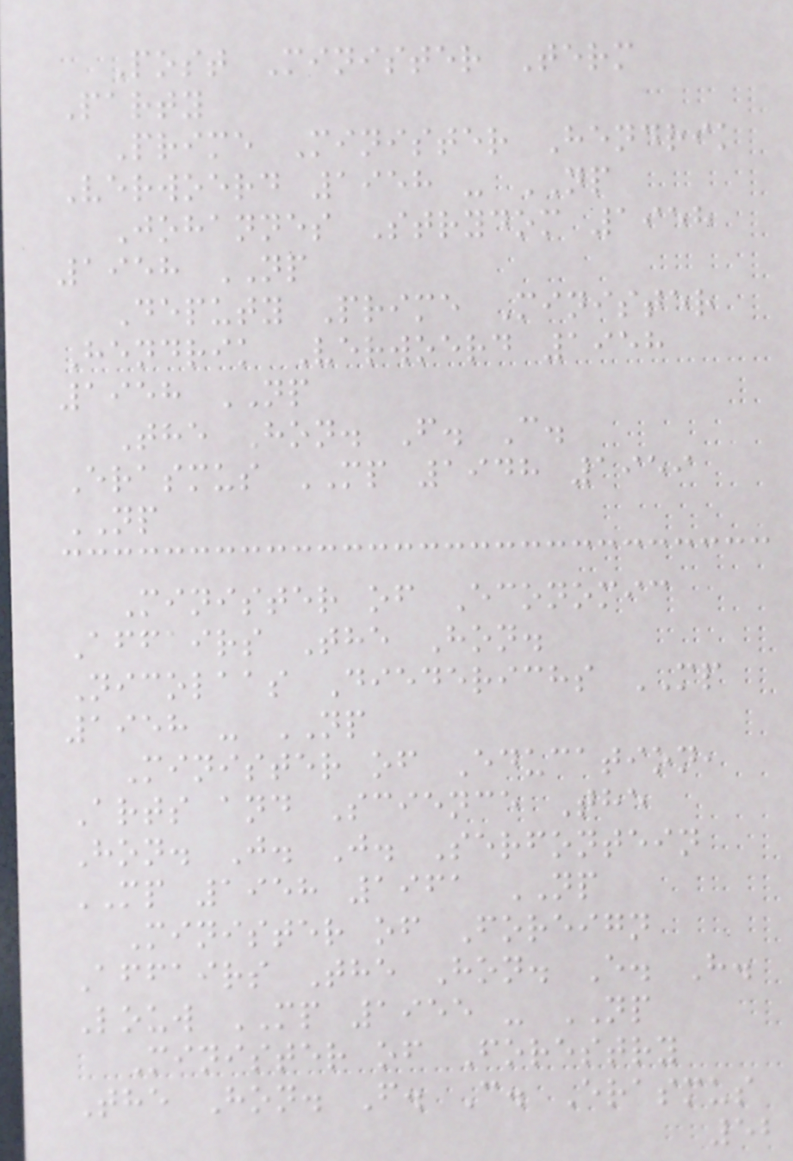Post Minister Term
Party
Prime Minister Hendrik
Verwoerd 1958 - NP
Johannes Strydom 1958
1958 NP
Deputy Prime Minister
Hendrik Verwoerd 1958
1958 NP
The Hon. F. C.
Erasmus MP 1948 1959
NP
Minister of Economic
Affairs The Hon.
Nicolaas Diederichs MP
1958 - NP
Minister of Education,
Arts and Science The
Hon. J. J. Serfontein
MP 1958 1961 NP
Minister of Foreign
Affairs The Hon. E. H.
Louw MP 1955 - NP
Minister of Forestry
The Hon. F. C. Erasmus
52
